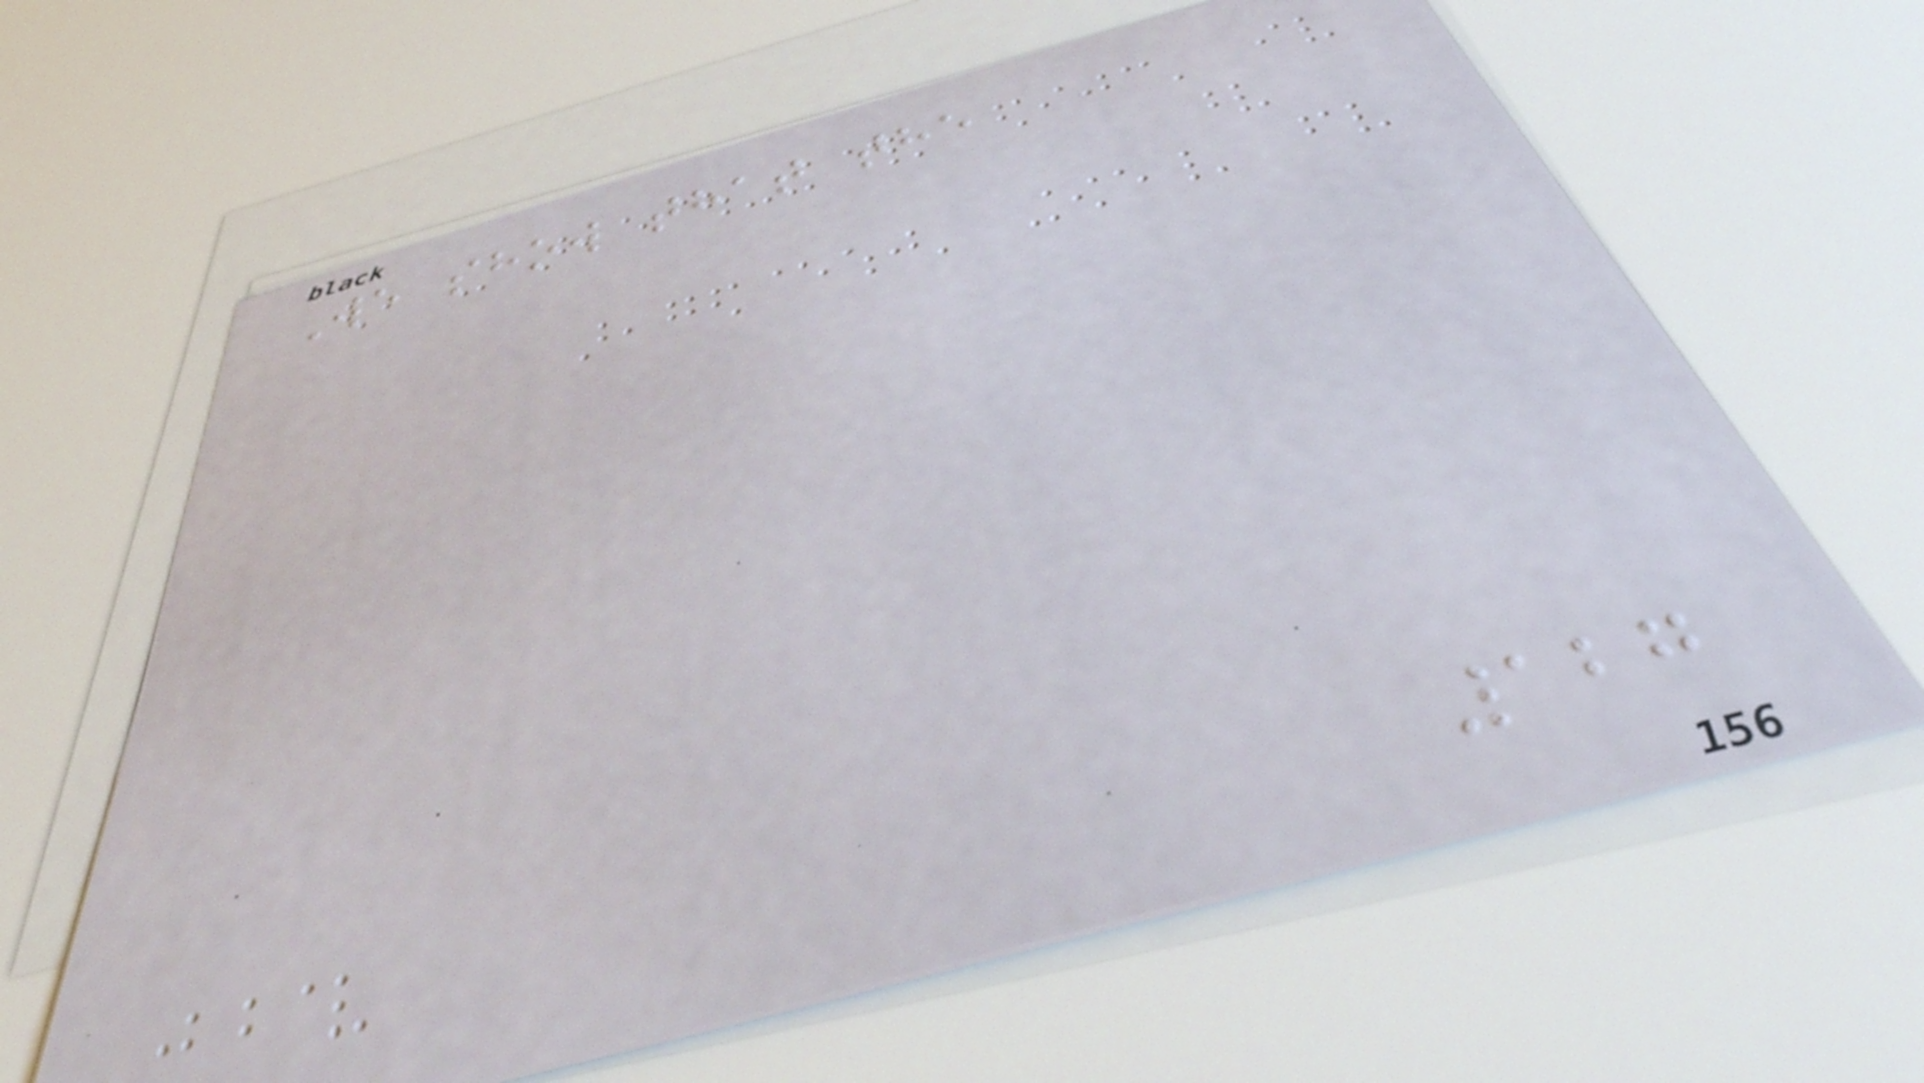We show that the
127
